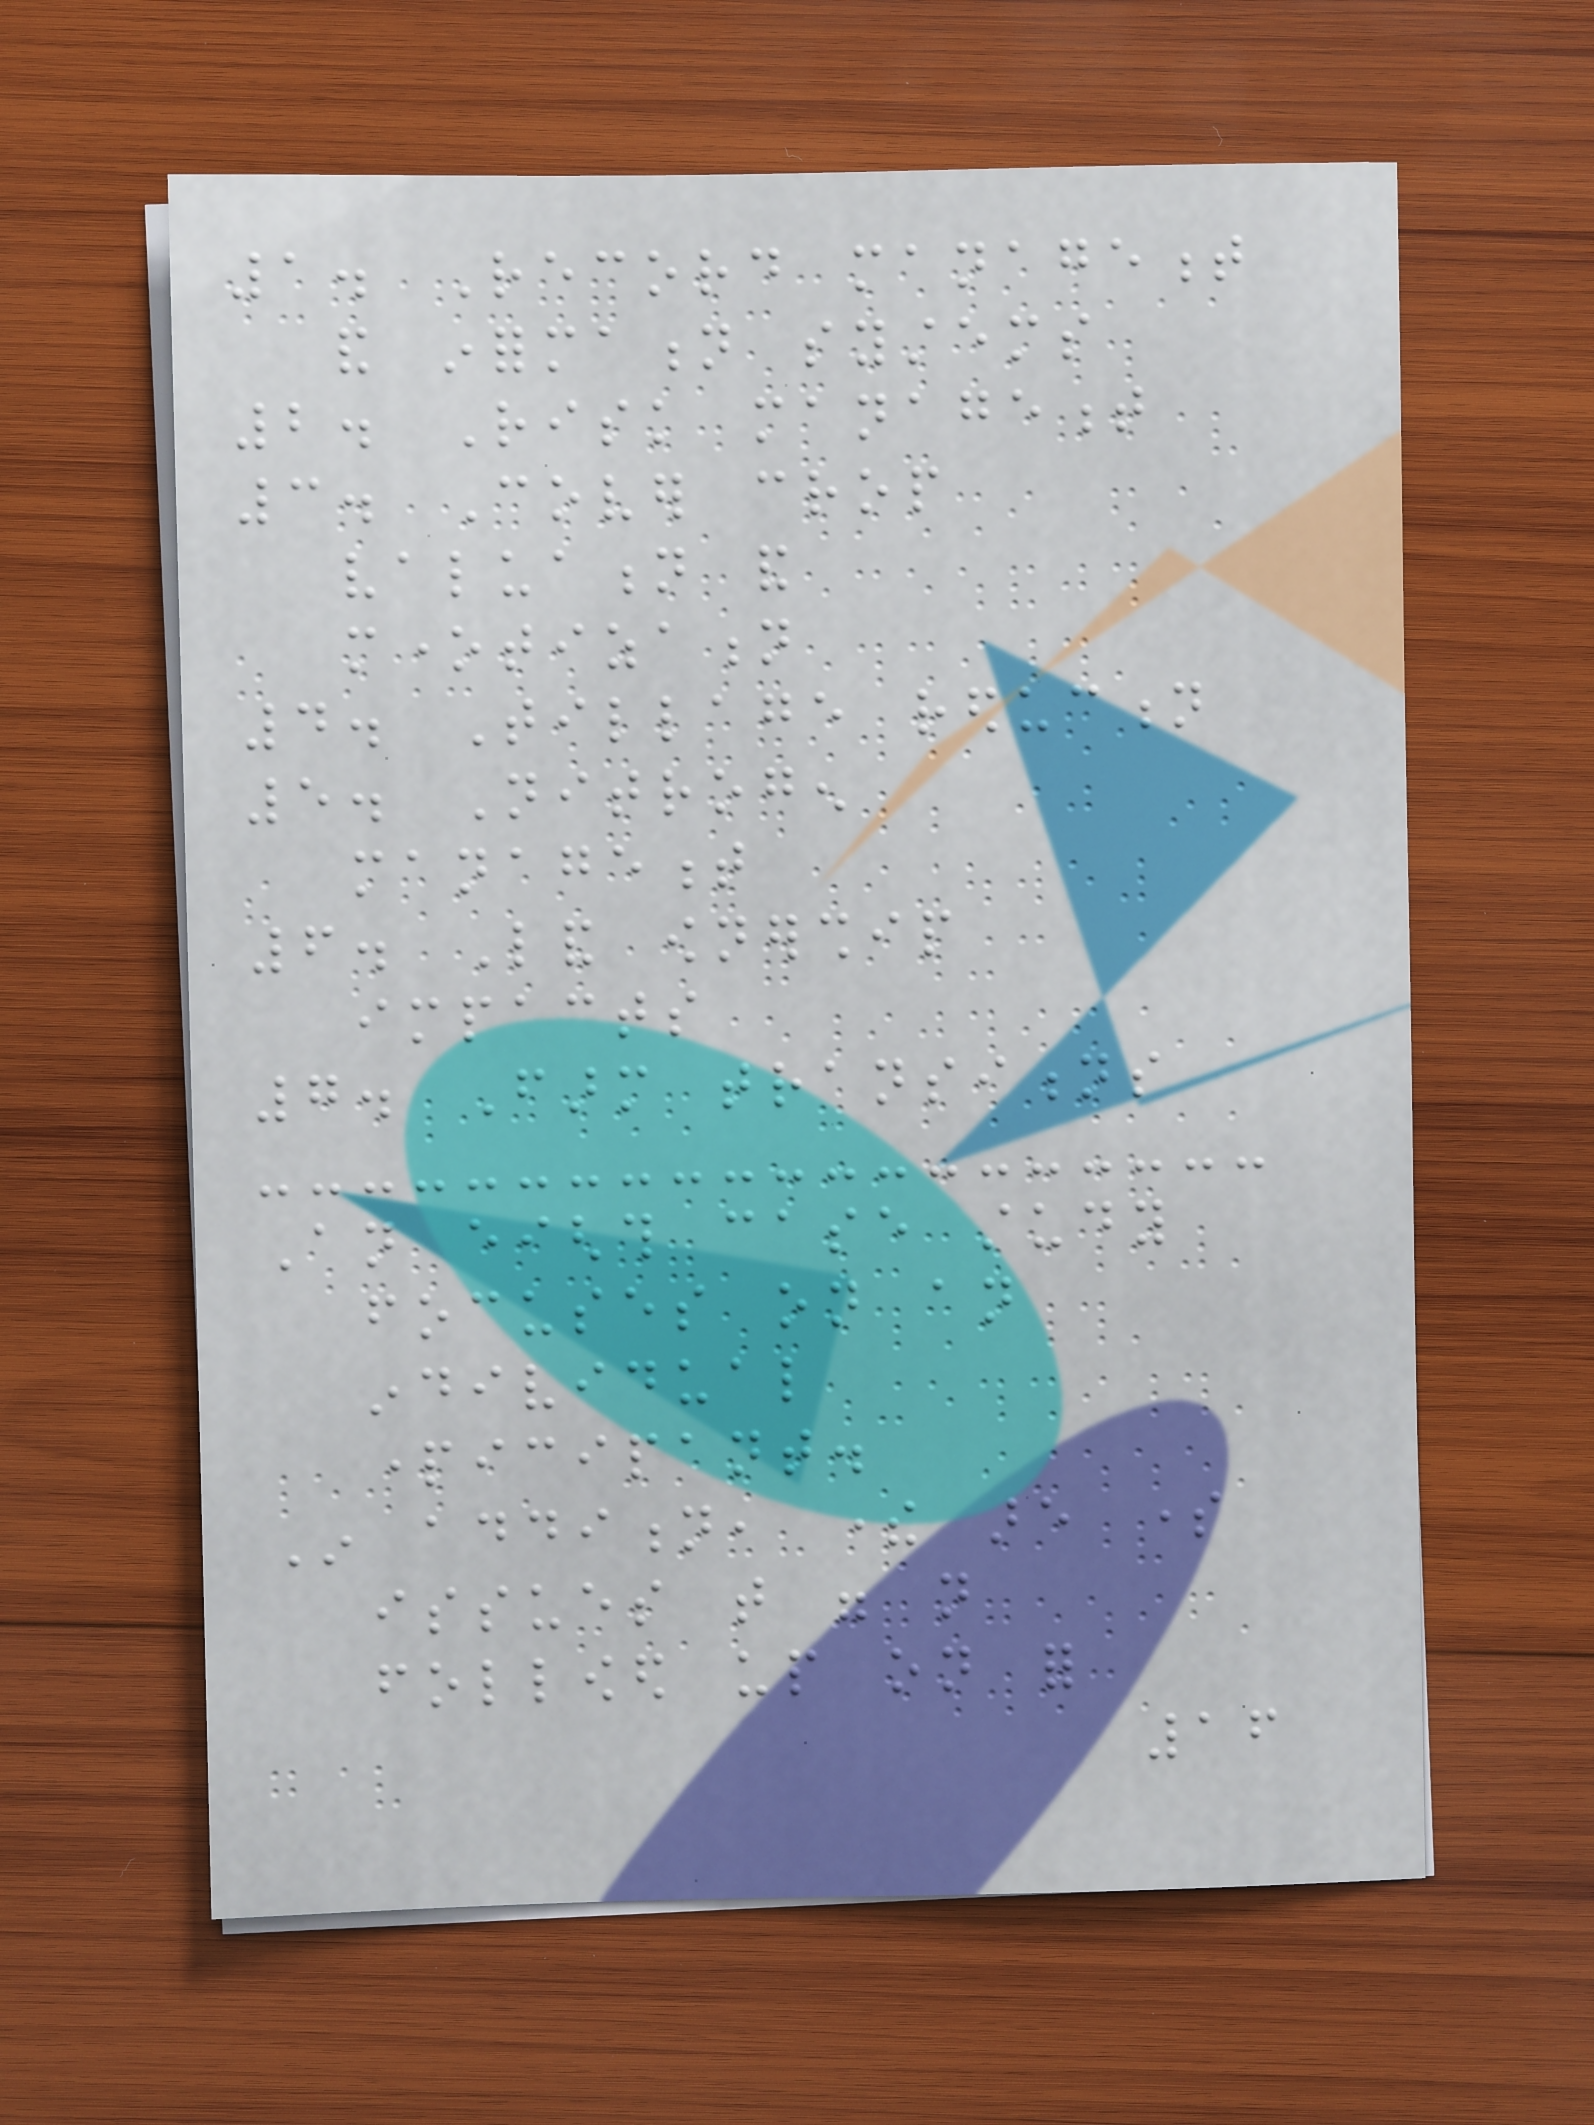1. Record management
and information systems
2. Risk management
3. Cover crop
valuation and
monetization
4. Tillage reduction
5. Nitrogen
management
6. Land ownership
impacts
7. Farm transitions
An eighth case study
focuses on an
individual
participant.
In addition, there are some
issues that were not
followed up on for
16
